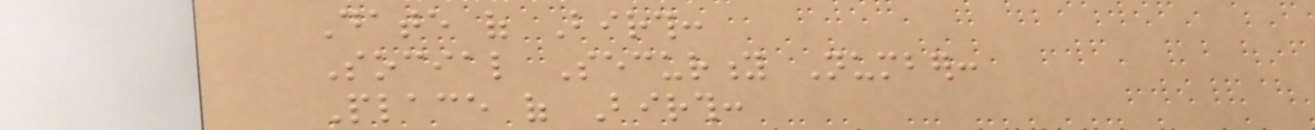Date of Birth:
Social Security Number:
Place of Birth:
